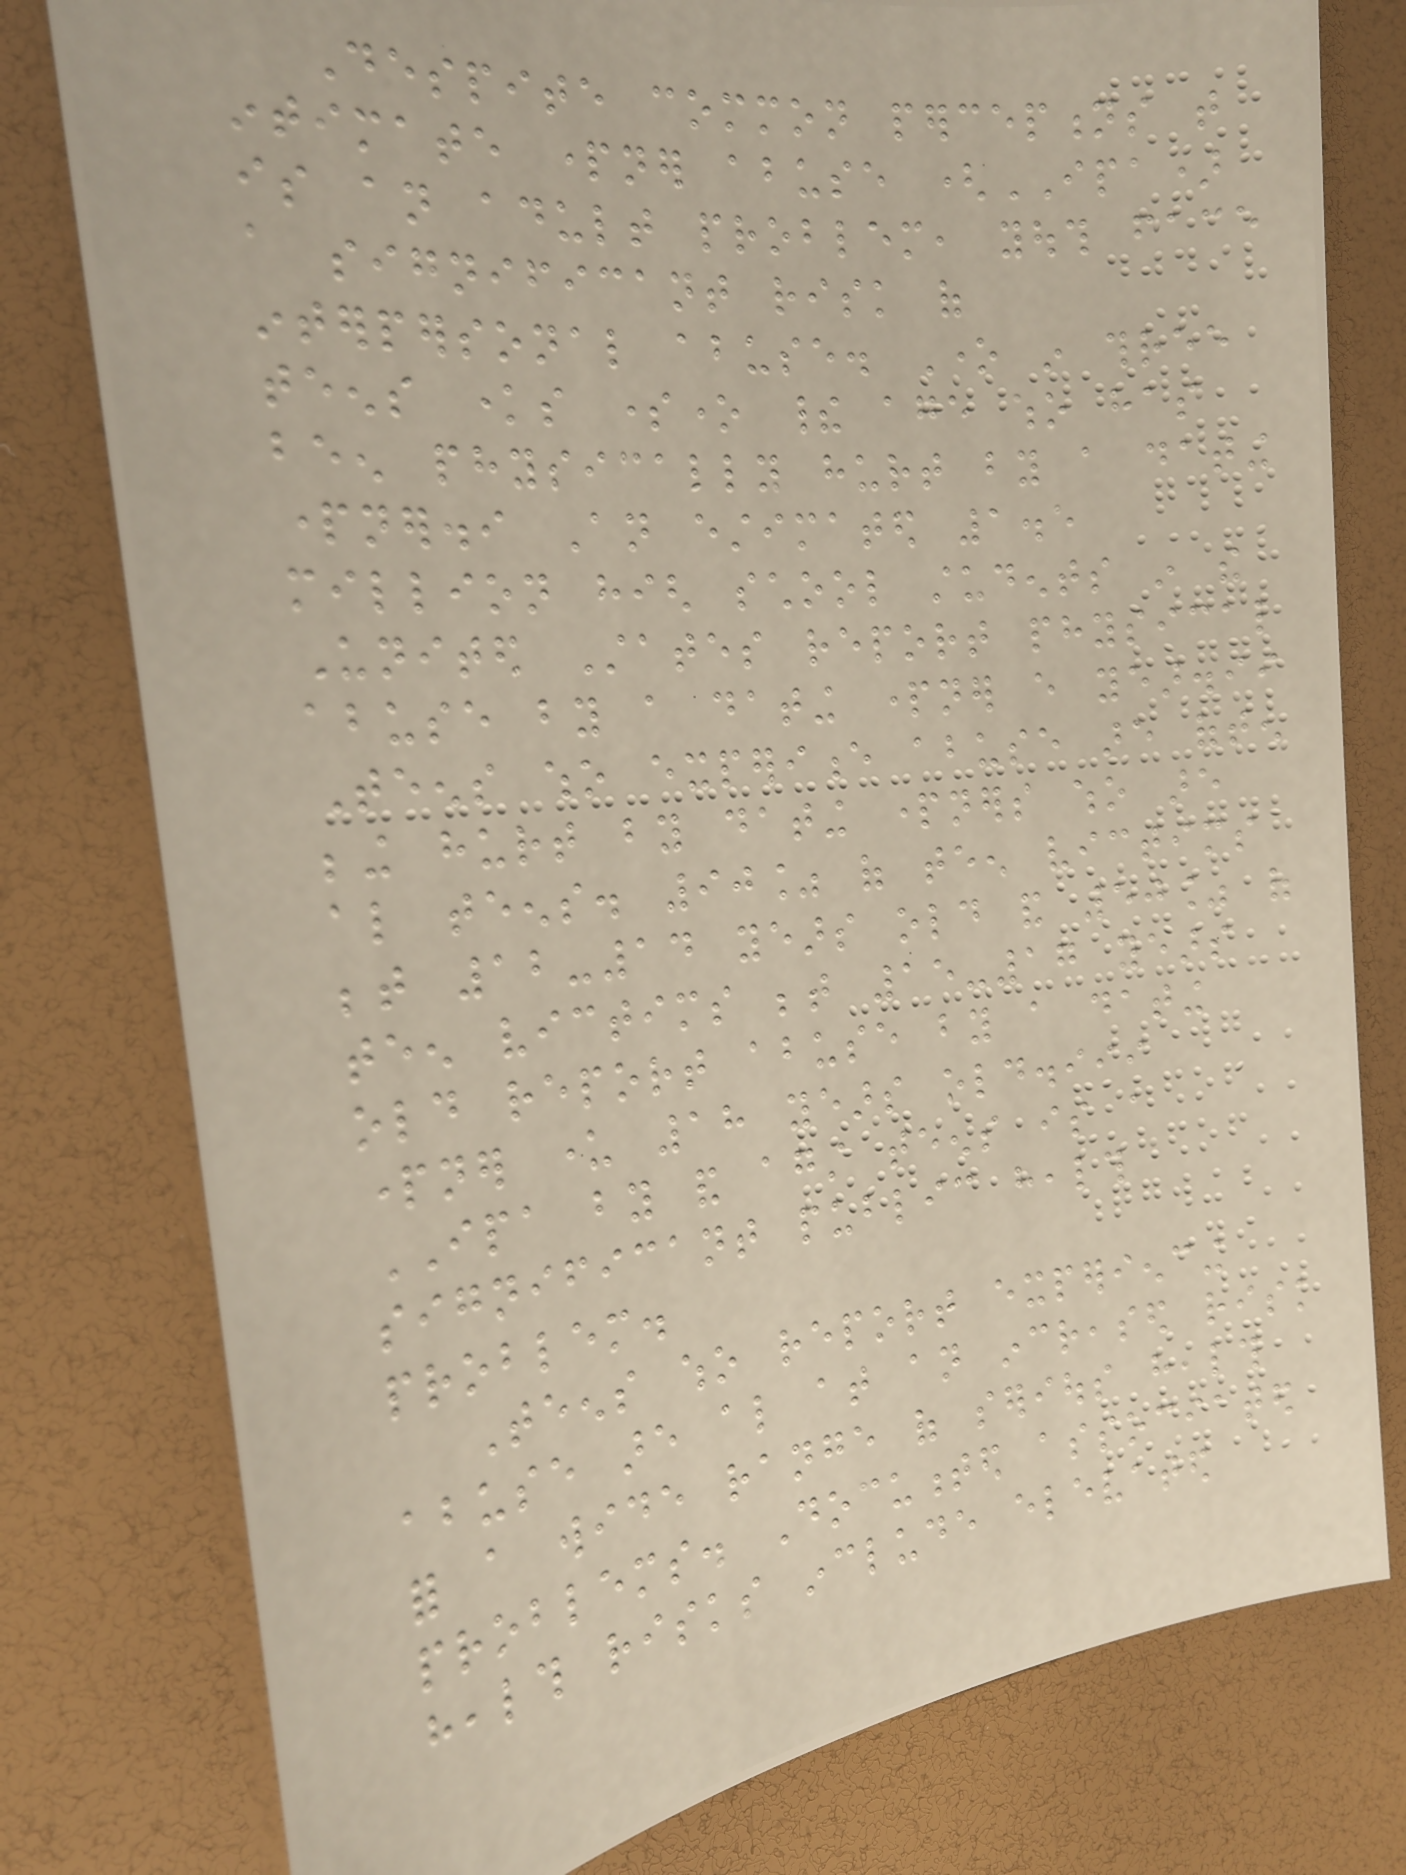Despite common perceptions that
intimate partner abuse (IPA)
is an adult problem, youth face
a significant risk of
interpersonal abuse. One in three
teens knows someone their age who has
been physically hurt by a dating
partner.i An estimated 1.5
million high school students in the
United States report physical
abuse by a dating partner every year.ii
Teens who experience abuse are often
being hurt by dating partners who are
also teens. 90% of teen victims
between 12-14 years old and 50% of
teen victims between 15-17 years
old report abuse by a dating
partner under 18 years old.iii
IPA by and against teens is a
significant public health
problem.
Teens who report experiencing
abuse are also at an increased risk
for a wide range of serious health
problems. Documented associated
health risks include elevated
